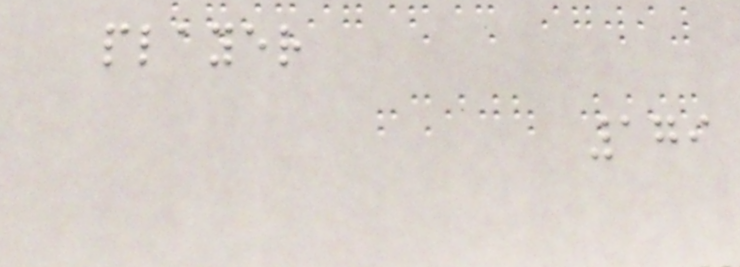player
179
